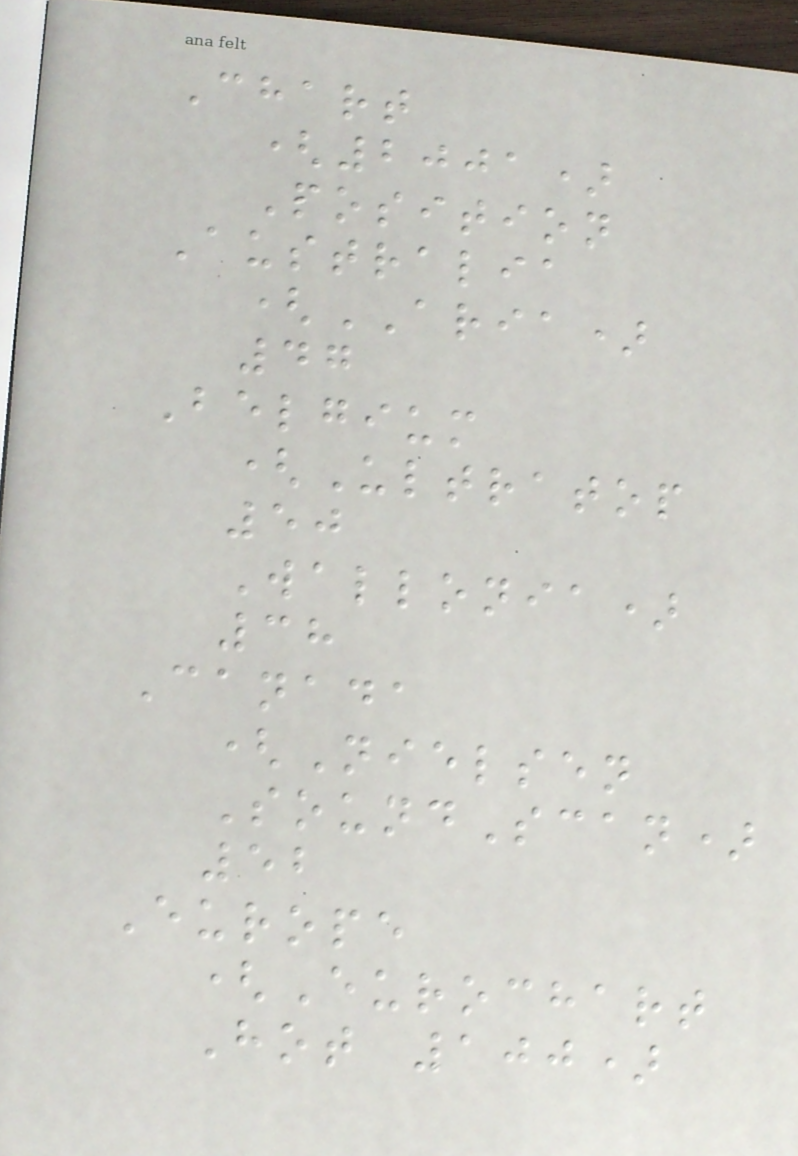Chart
(2001)
Position
Australia
(ARIA)
47
Belgium
(Ultratop
50
Wallonia)
38
Canada
(Nielsen
SoundScan)
52
Europe
(Eurochart
Hot 100)
